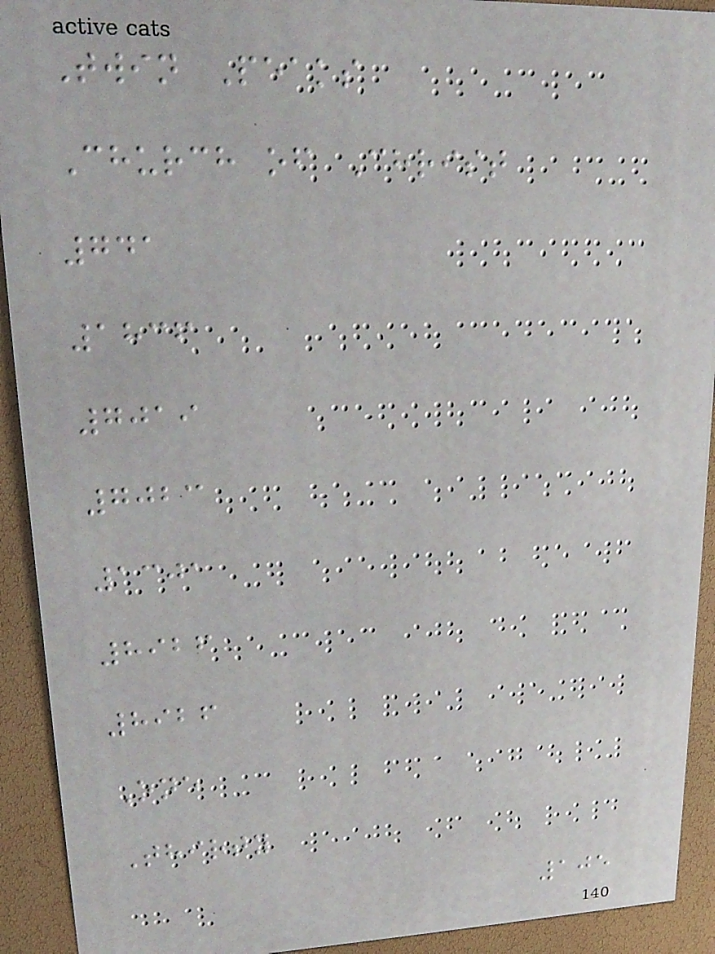Twin Peaks
Church of Christ
741
1836
7019
7023
1301
8926
8926
One
Thirty
105
